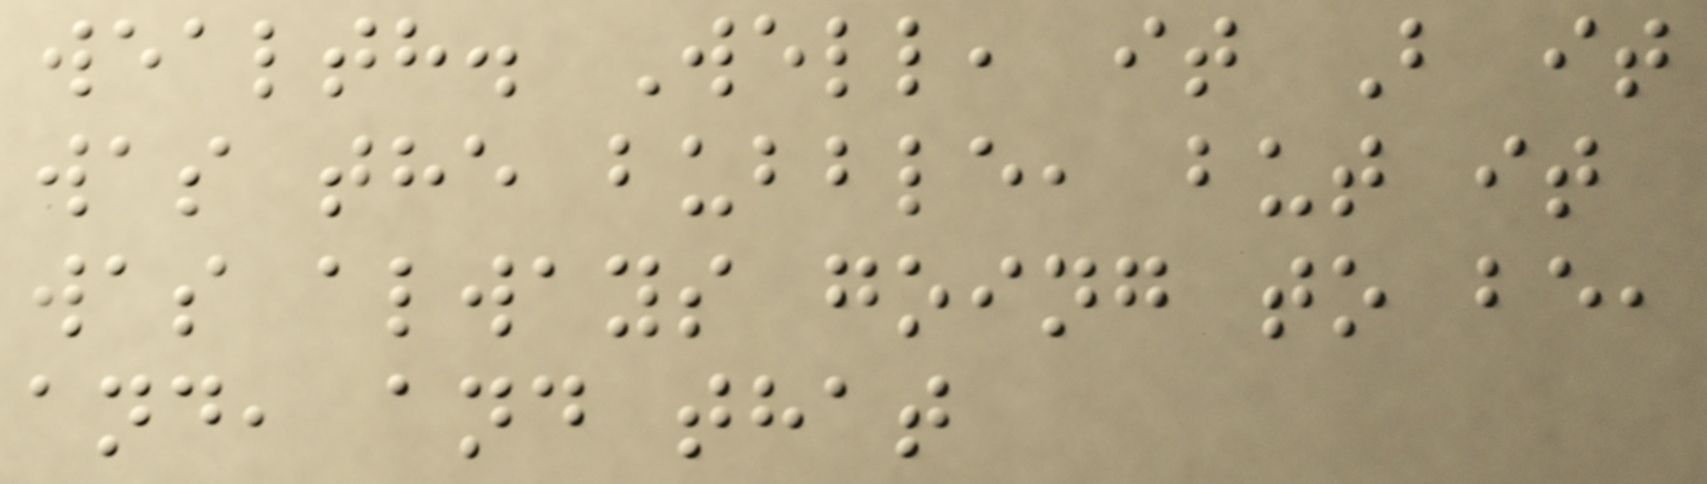wealth. Well, it B it
was the bubble, but it
was always going to be,
and, and that
